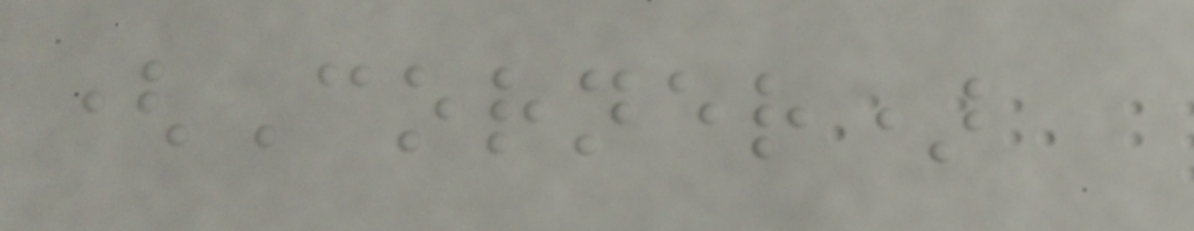(Corner)
